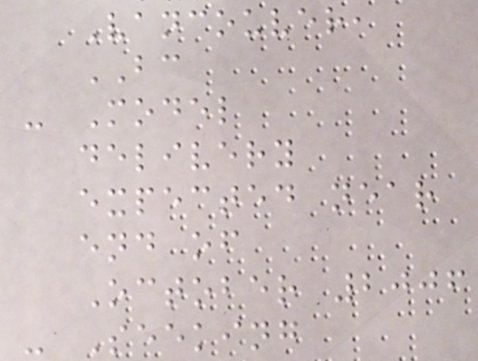Vancouver,
BC
- Model
delivery
expected near
end of
October 2006
- Seeking
